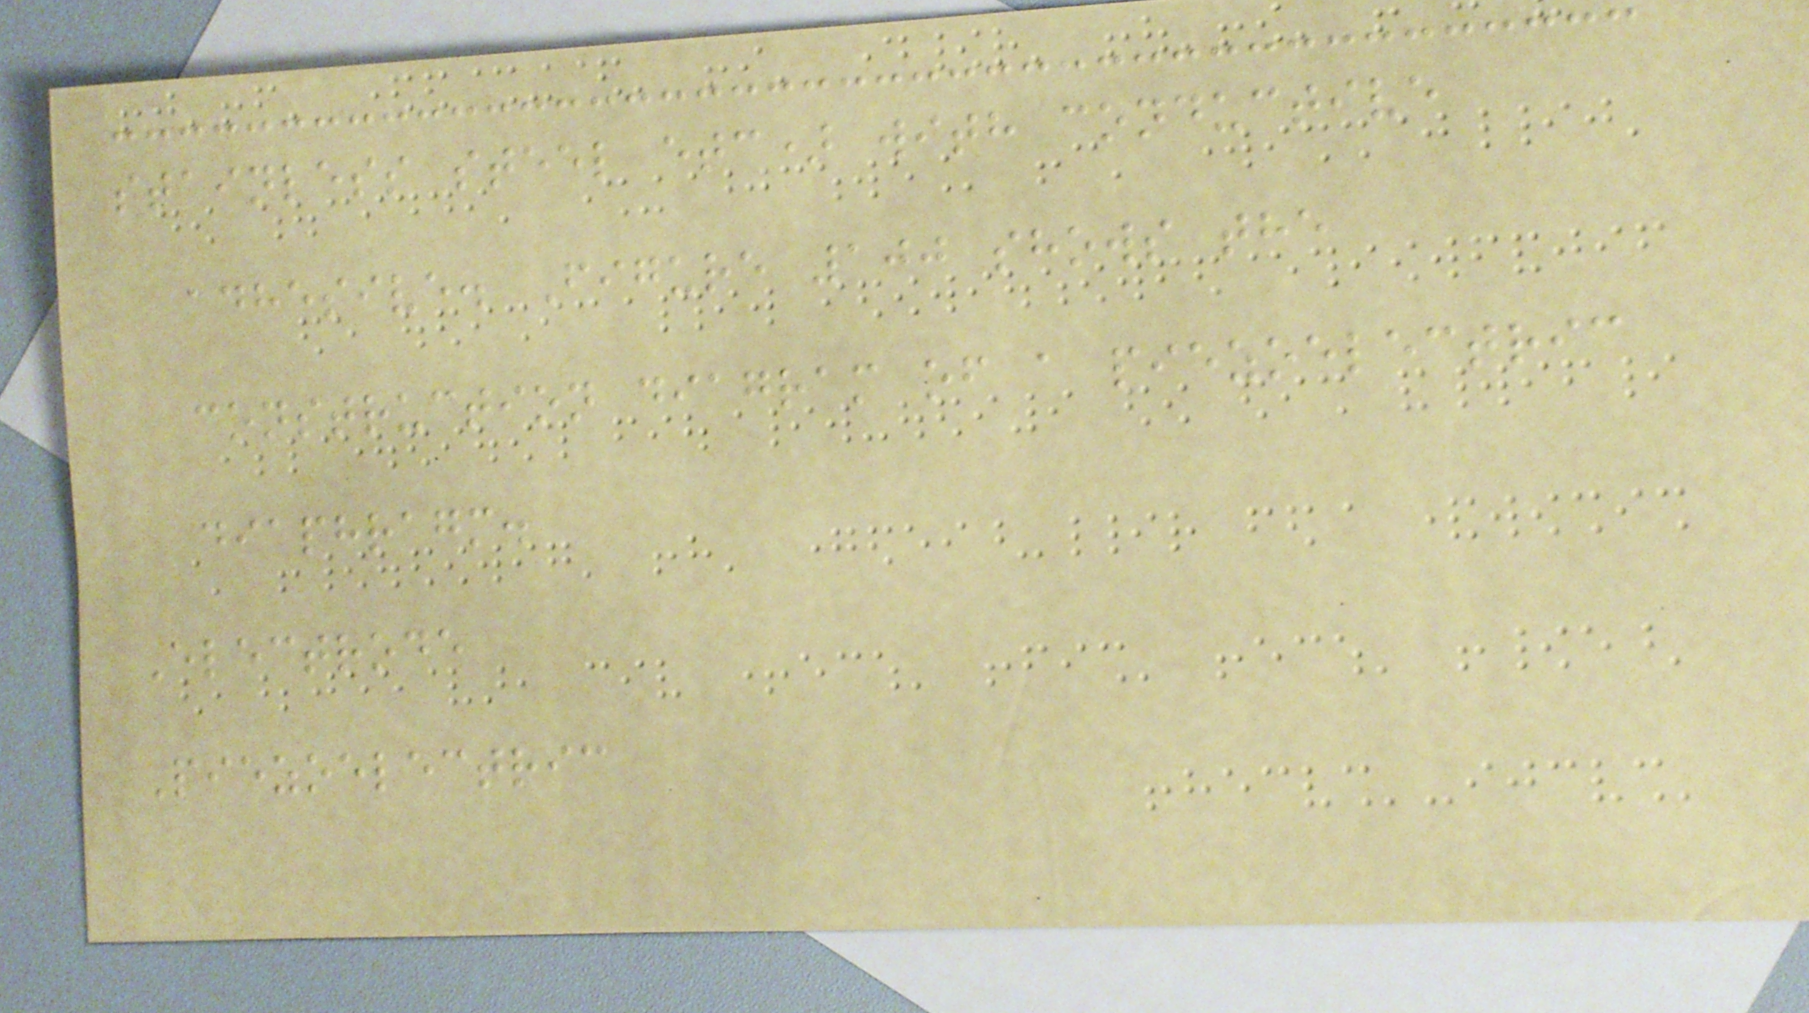stainless steel etc) with conductive
adhesive. Figure 100 shows the
construction diagram of a piezoelectric
diaphragm.
Electrode
Piezoelectric
